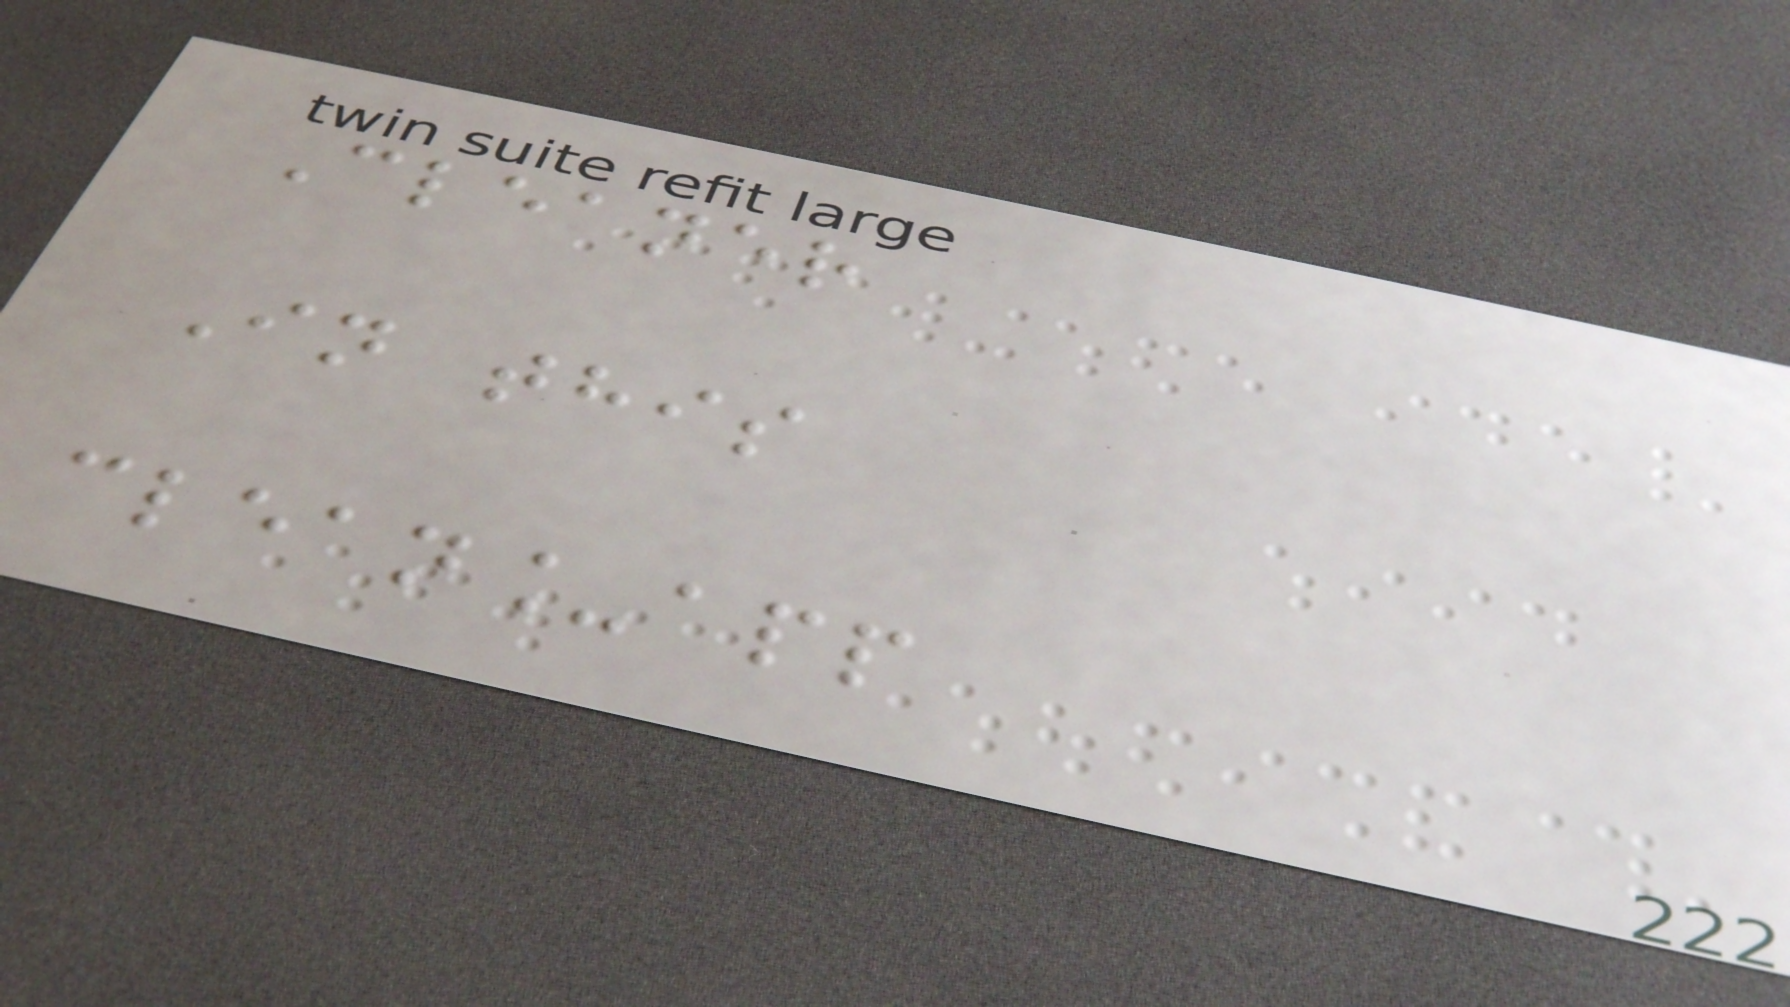Cleaner
In this
clean_app
